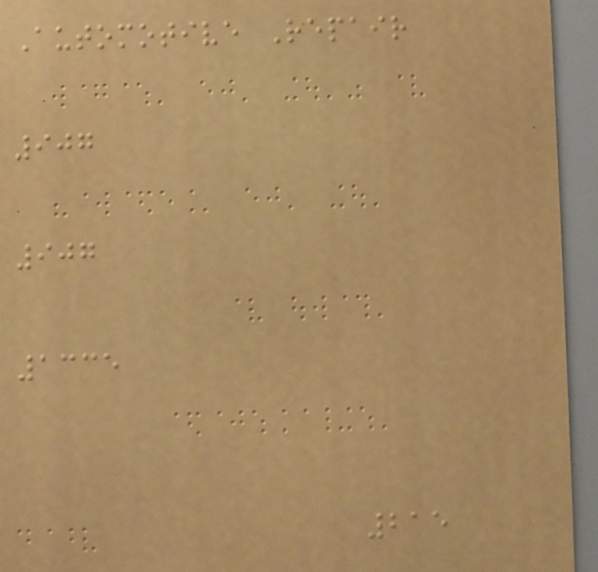Automotive Repair
907
907
1335
215
